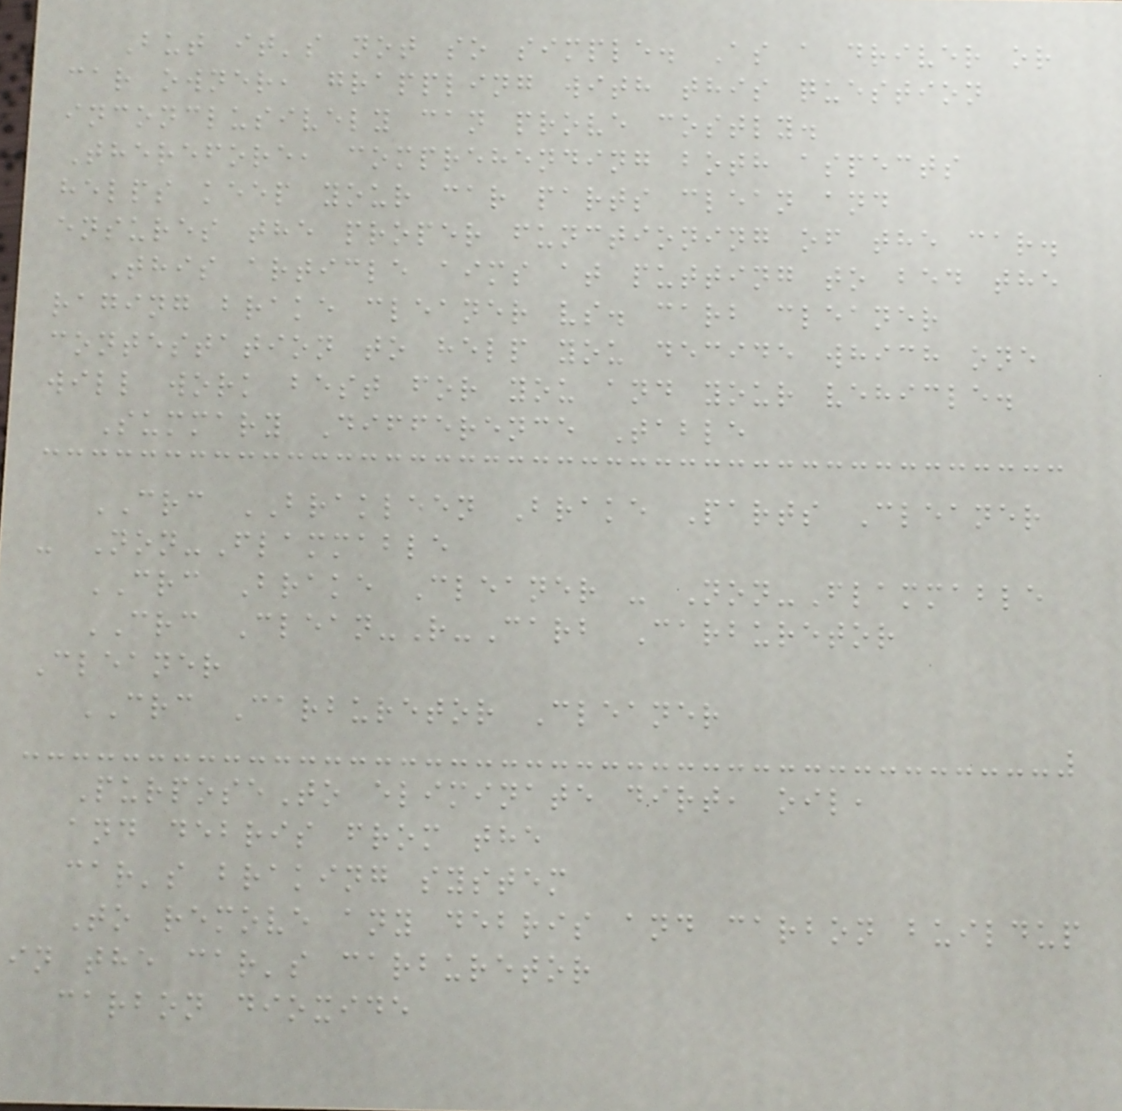But it's not so simple. As a driver or
car owner, grappling with this question
inconclusively can prove costly.
Therefore, comprehending both aspects
helps keep your car parts clean and
ensures the proper functioning of the car.
This article aims at putting to bed the
raging brake cleaner vs. carb cleaner
contestation to help you decide which one
will work best for you and your vehicle.
Summary Difference Table
CRC BRAKLEEN Brake Parts Cleaner
- Non-Flammable
CRC Brake Cleaner - Non-Flammable
CRC Clean-R-Carb Carburetor
Cleaner
CRC Carburetor Cleaner
PurposeTo eliminate dirt, oil,
and debris from the
car's braking system
To remove any debris and carbon buildup
in the car's carburetor
carbon dioxide
